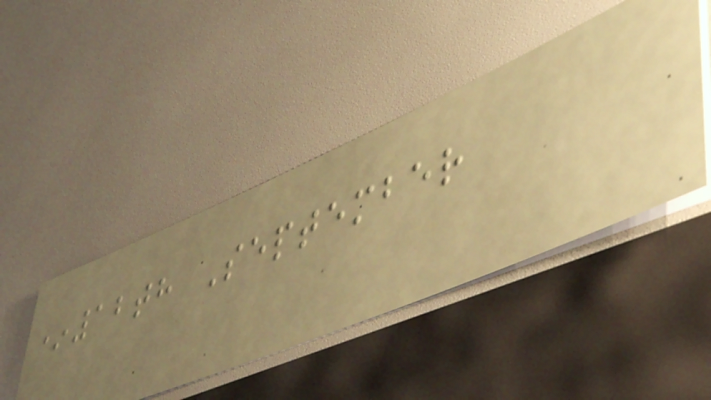*12th September
